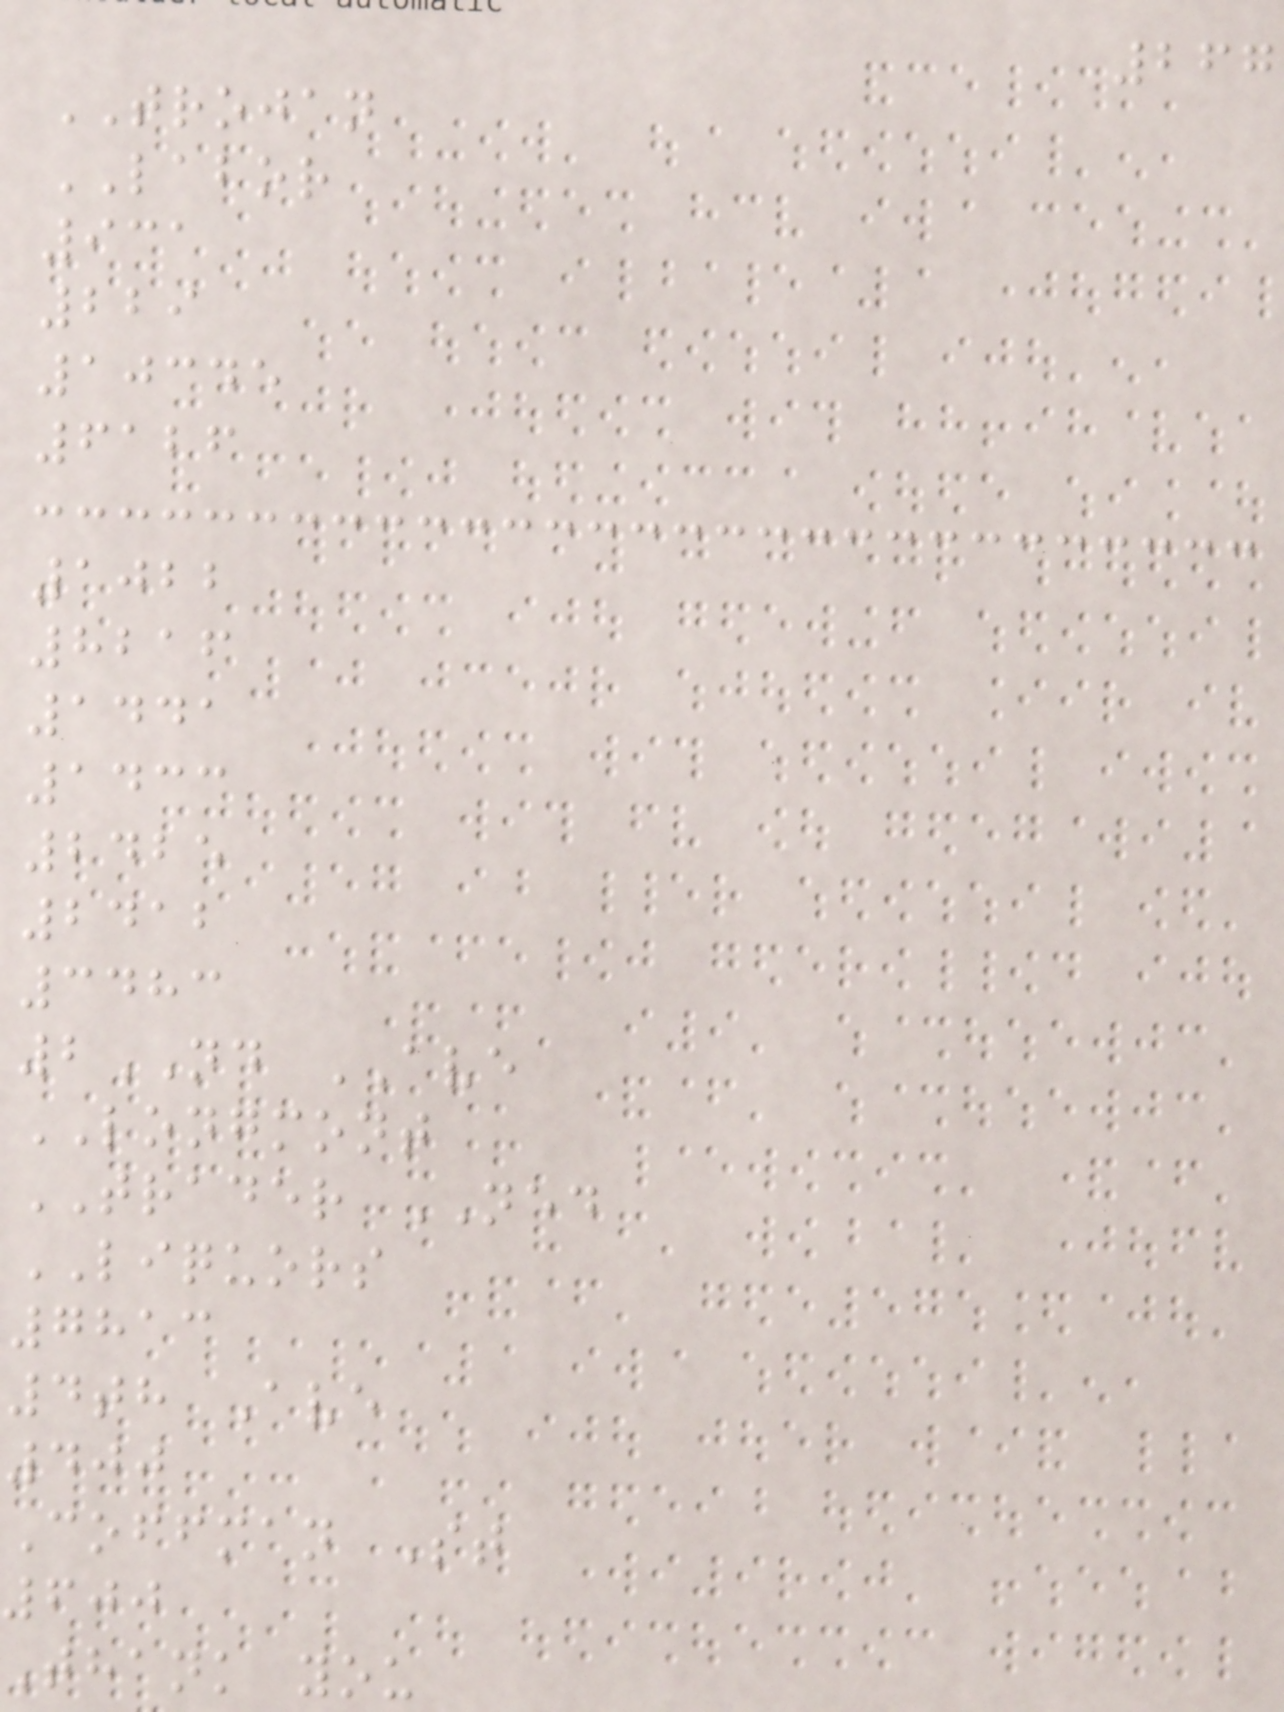267
TROJAN
LABOR
931
229
10345
6126
1022
8216
1441
1433
2425
2412
3483
2ND AVE
LONGMONT
TRADER NED
LIQUORS
7813
4th Ave
400
Coffman St
600
Thank you
